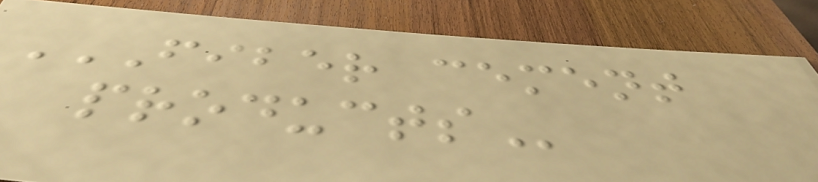FIBER CEMENT
PRODUCTS
